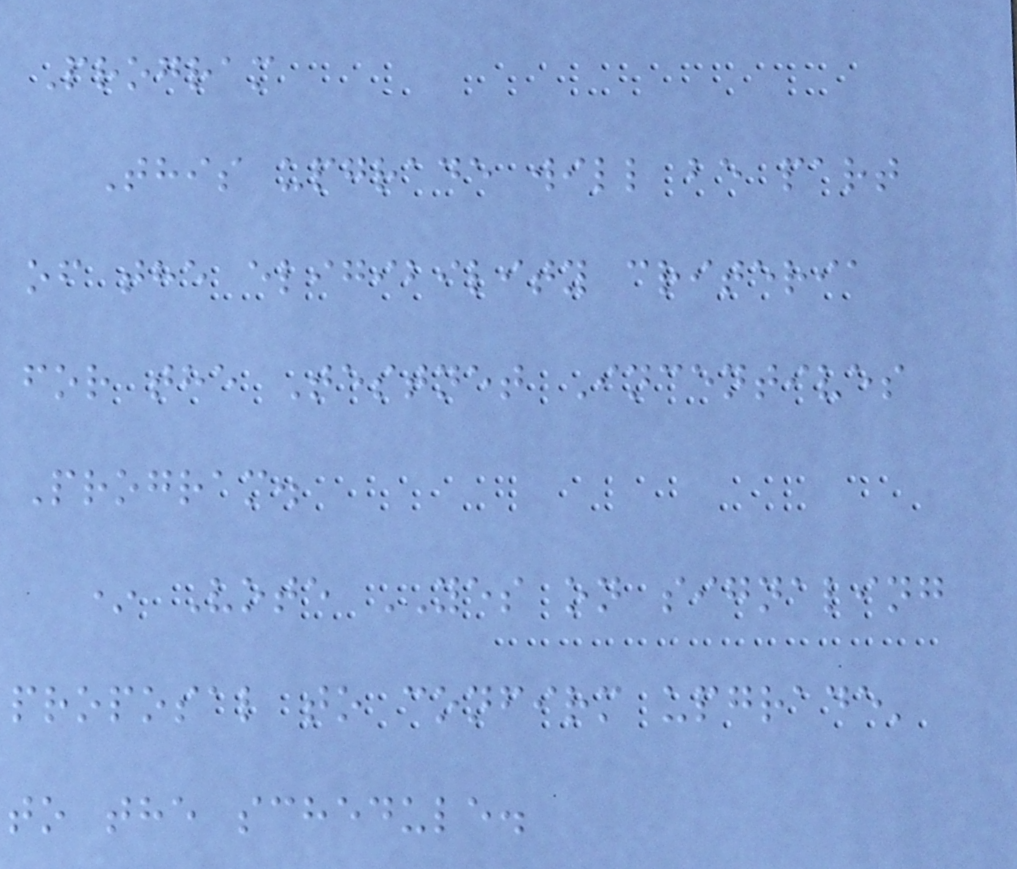Program
This upgrade will be part
of the eligibility criteria
for the Testnet Incentives
Program.
* Vote YES on signaling
proposal to confirm upgrade'
to the schedule.
